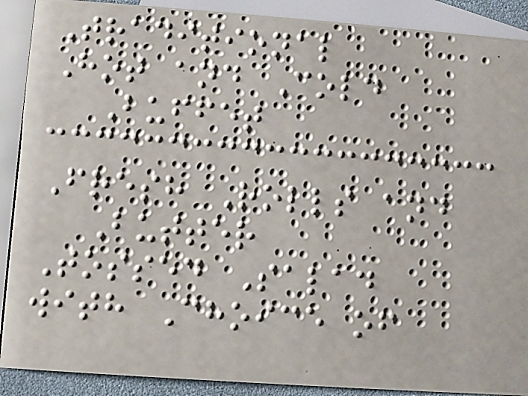Traditional
Hot and Cold
Buffet
Fresh Rolls and
Butter
Tossed Salad
with Choice of
